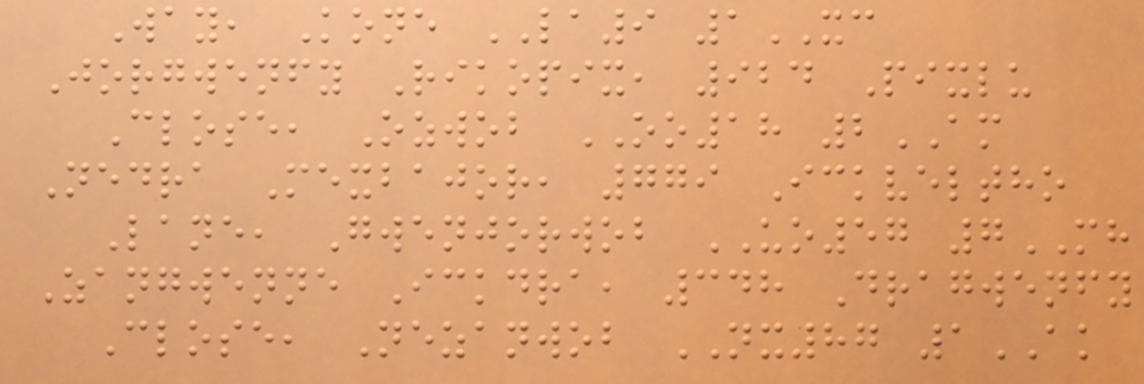Way, Kone LA9 1XC
Jorgwenfy Rikopix, 924 Pixlu
Close, Ozwob OO18 2AM
Nedra Mexbajor, 779 Ickveltho
Lane, Gwenjorwob UO57 7MH
Zangwenne Ickdra, 348 Dragwenfy
Close, Nezanwob NX87 1AK
